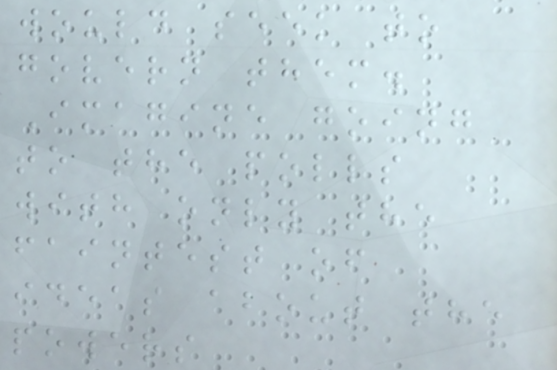would seek to
govern them.
Imagine going
to the polls
with only the
faintest of
ideas about the
powers
